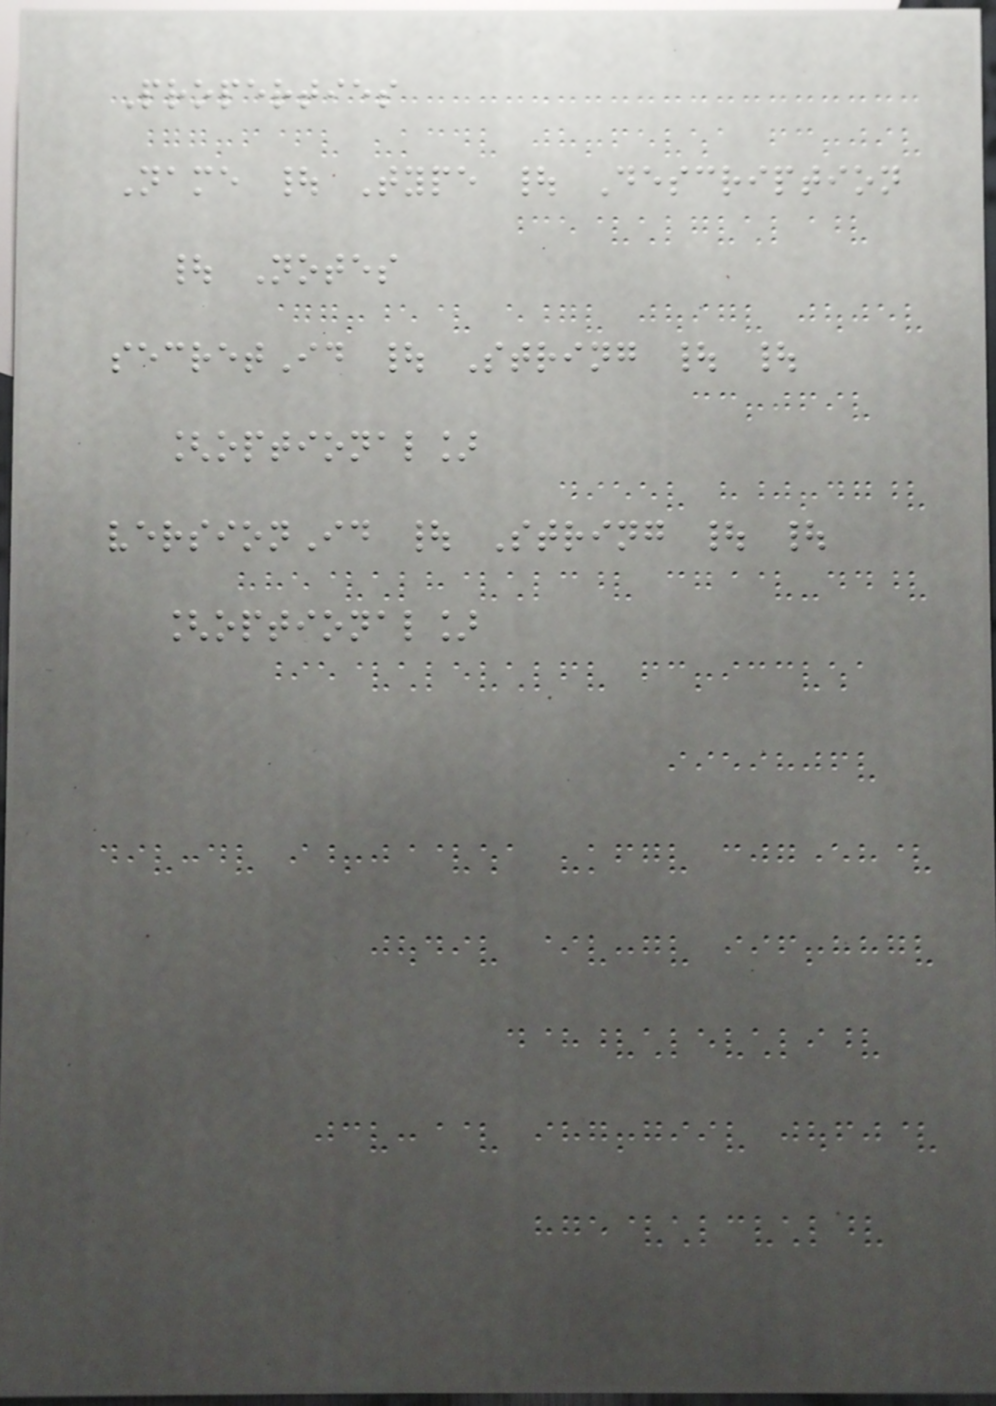Properties
Name | Type | Description
| Notes
secretId | String | |
[optional]
versionId | String | |
[optional]
